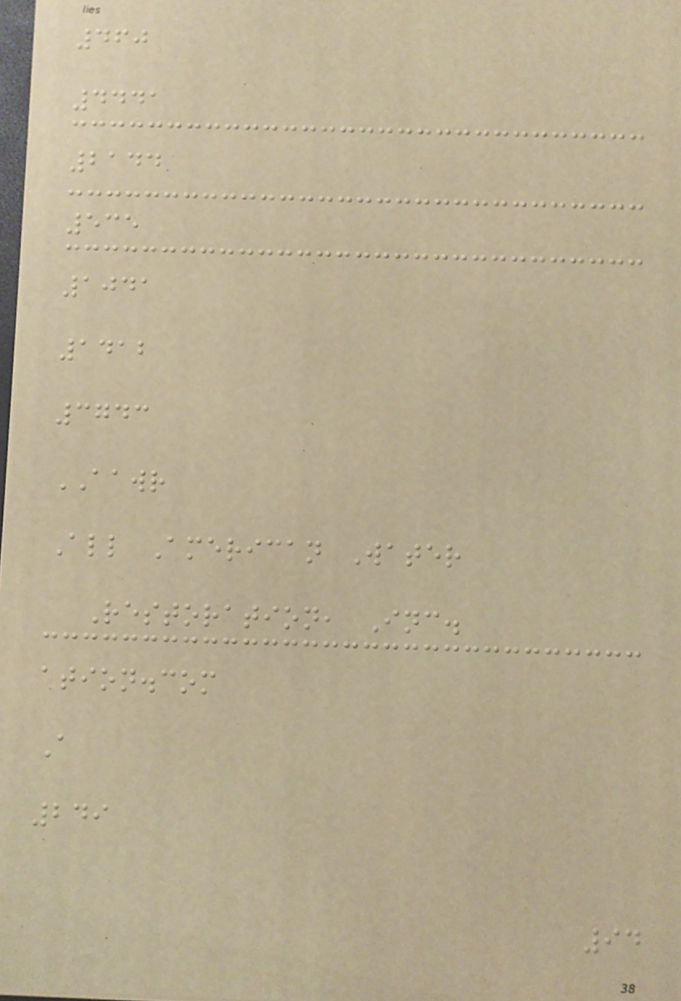460
4441
2144
535
1041
1412
3743
AAWR
All American Water
Restoration, Inc.
ation.com
A
249
94
